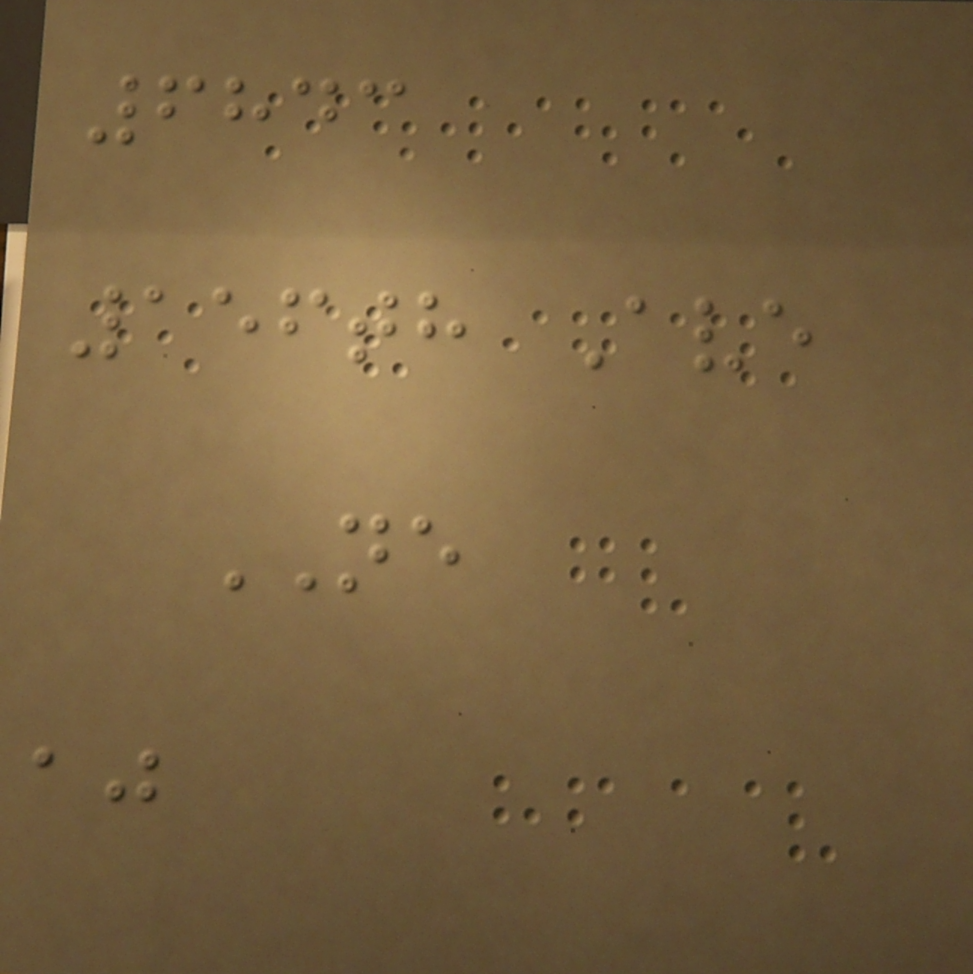6843
156th Ave
NE
aj
